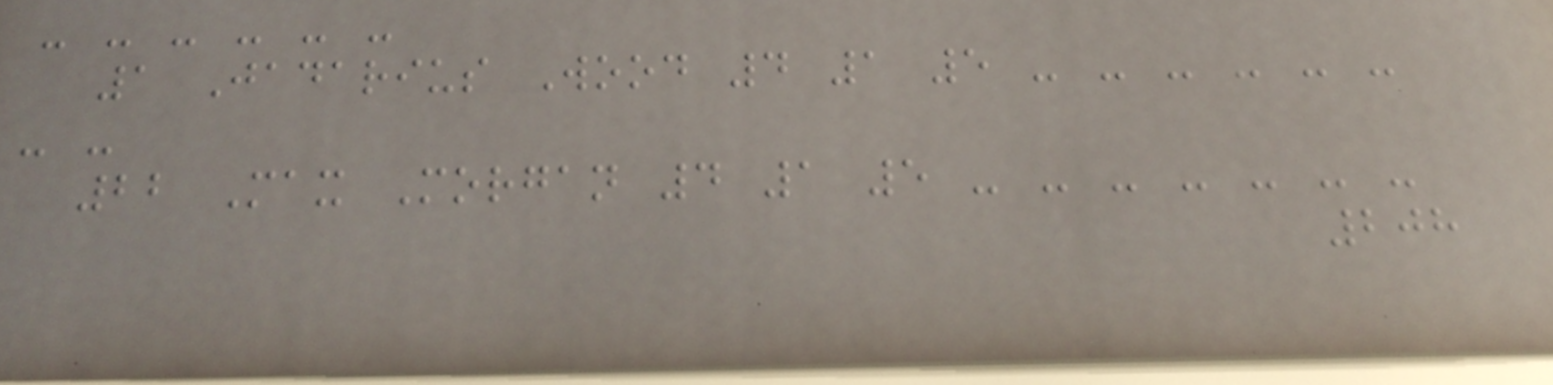- - - - - -
1 Jadarius Wood 4 1 5 - - - - - -
- -
22 Max Morgan 4 1 5 - - - - - - -
208
